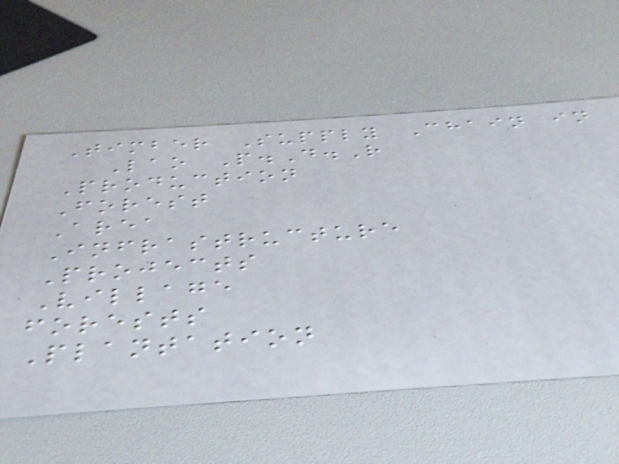Timber Supply Chain in
Lao P.D.R
Production
Forest
Area
Infrastructure
Projects
Village
forests
Plantation
